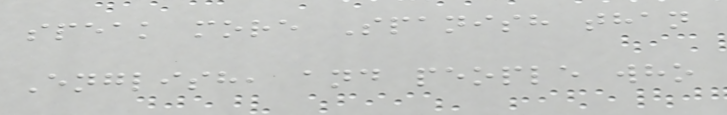speak more Spanish than
English, and people who
